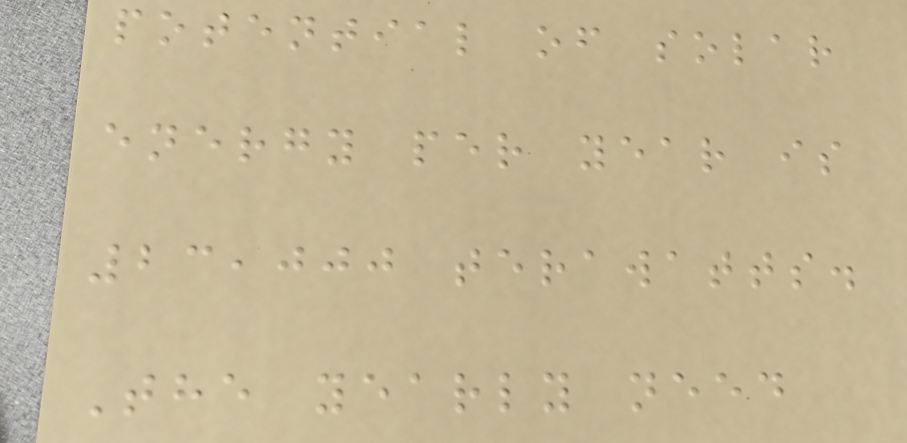potential of solar
energy per year is
23,000 terawatts.
The yearly need
